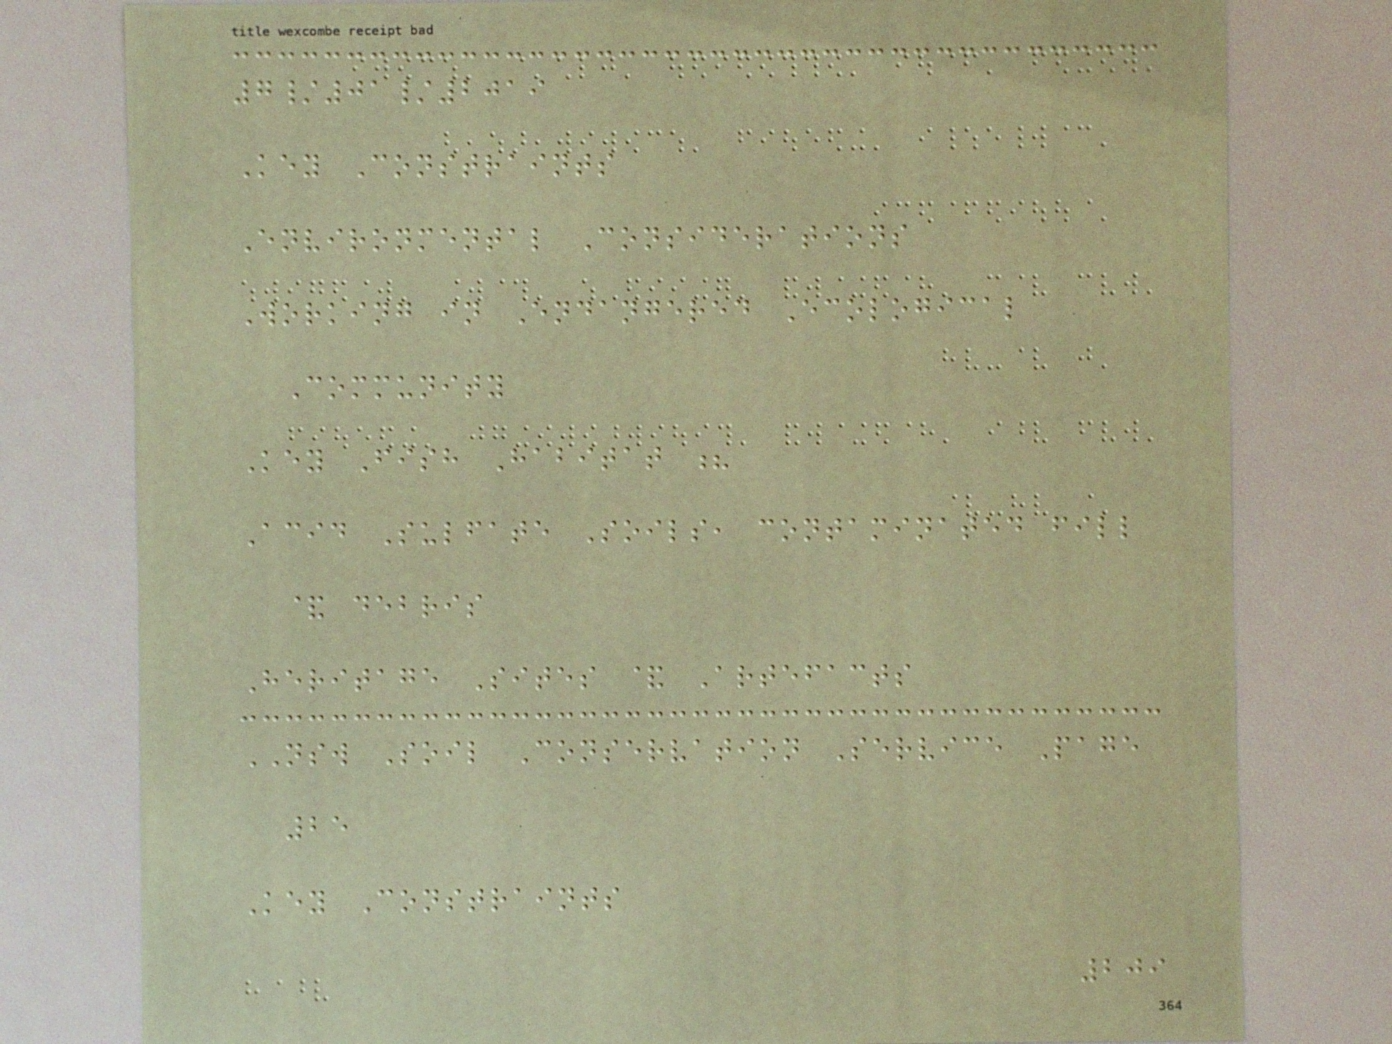7/01/2019
Key Constraints
Environmental Considerations
Working in Endangered Ecological
Community
Key Fish Habitat ?
Acid Sulfate Soils, contaminated fill
& debris
Heritage Sites & Artefacts
NSW Soil Conservation Service Page
25
Key Constraints
209
